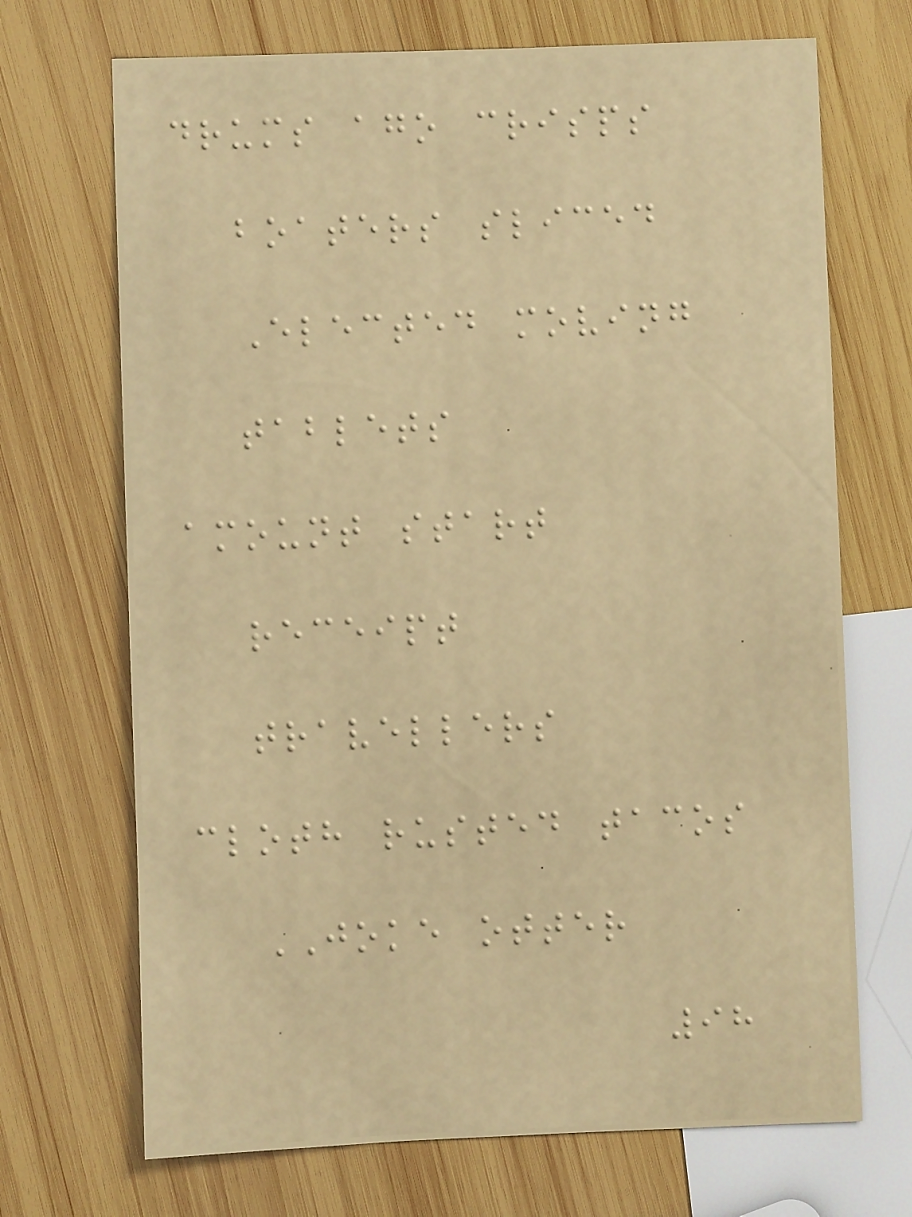drums ago crisps
boaters sliced
Elected moving
tablets
amount start
receipt
travellers
cloth rusted tacos
JOKE otter
98
